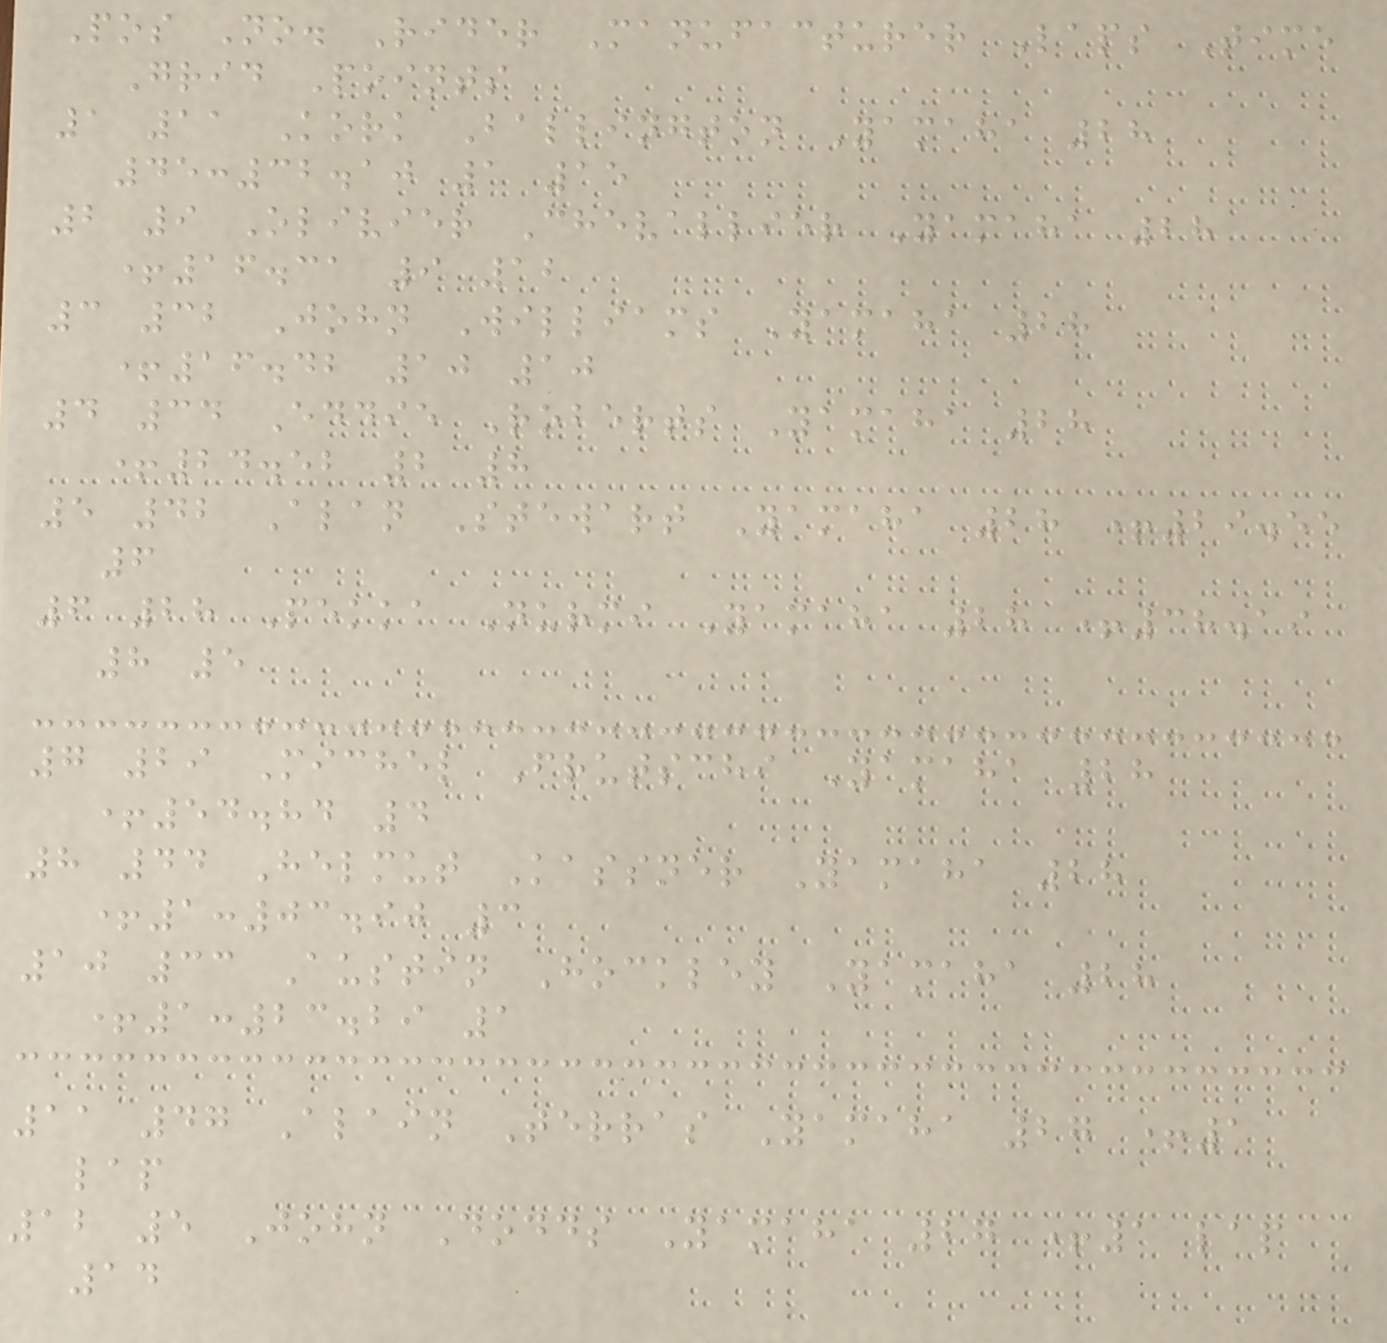Pos No. Rider Manufacturer Laps Time
Grid Points
1 11 Kork Ballington Yamaha 28
45:32.10 1 15
2 9 Olivier Chevallier Yamaha 28
+16.31 9 12
3 32 John Williams Yamaha 28
+16.42 10 10
4 34 Eddie Roberts Yamaha 28
+24.52 2 8
5 42 Alan Stewart Yamaha 28 +29.55
6
6 28 Pekka Nurmi Yamaha 28 +38.19
8 5
7 29 Michel Frutschi Yamaha 28
+54.84 4
8 44 Helmut Kassner Yamaha 28
+1:03.90 3
10 33 Austin Hockley Yamaha 28
+1:23.29 1
11 47 Alain Terras Yamaha 27 +1
lap
12 5 John Dodds Yamaha 27 +1 lap
14
